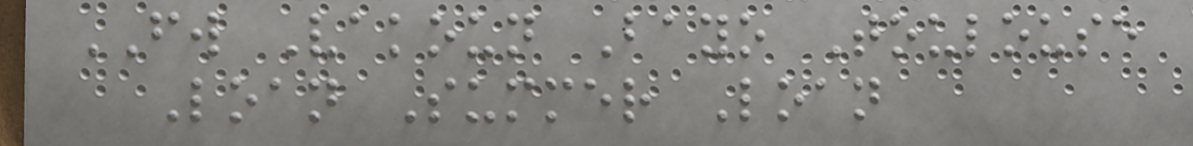FW Vakoun Bayo Toulouse
Loan Summer Loan
